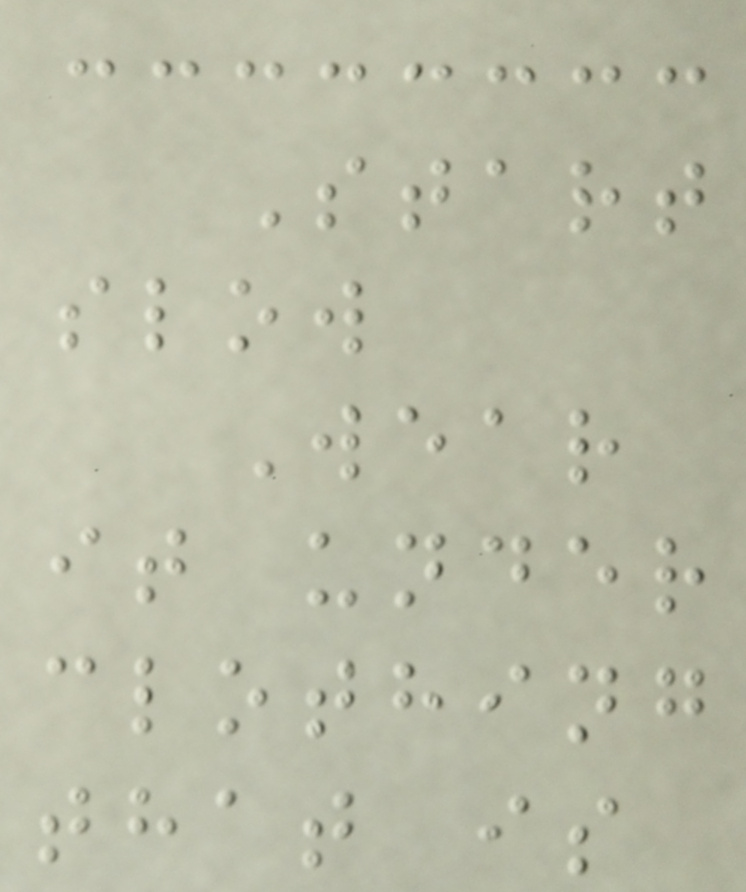Start
slow
Wear
it under
clothing
that is
